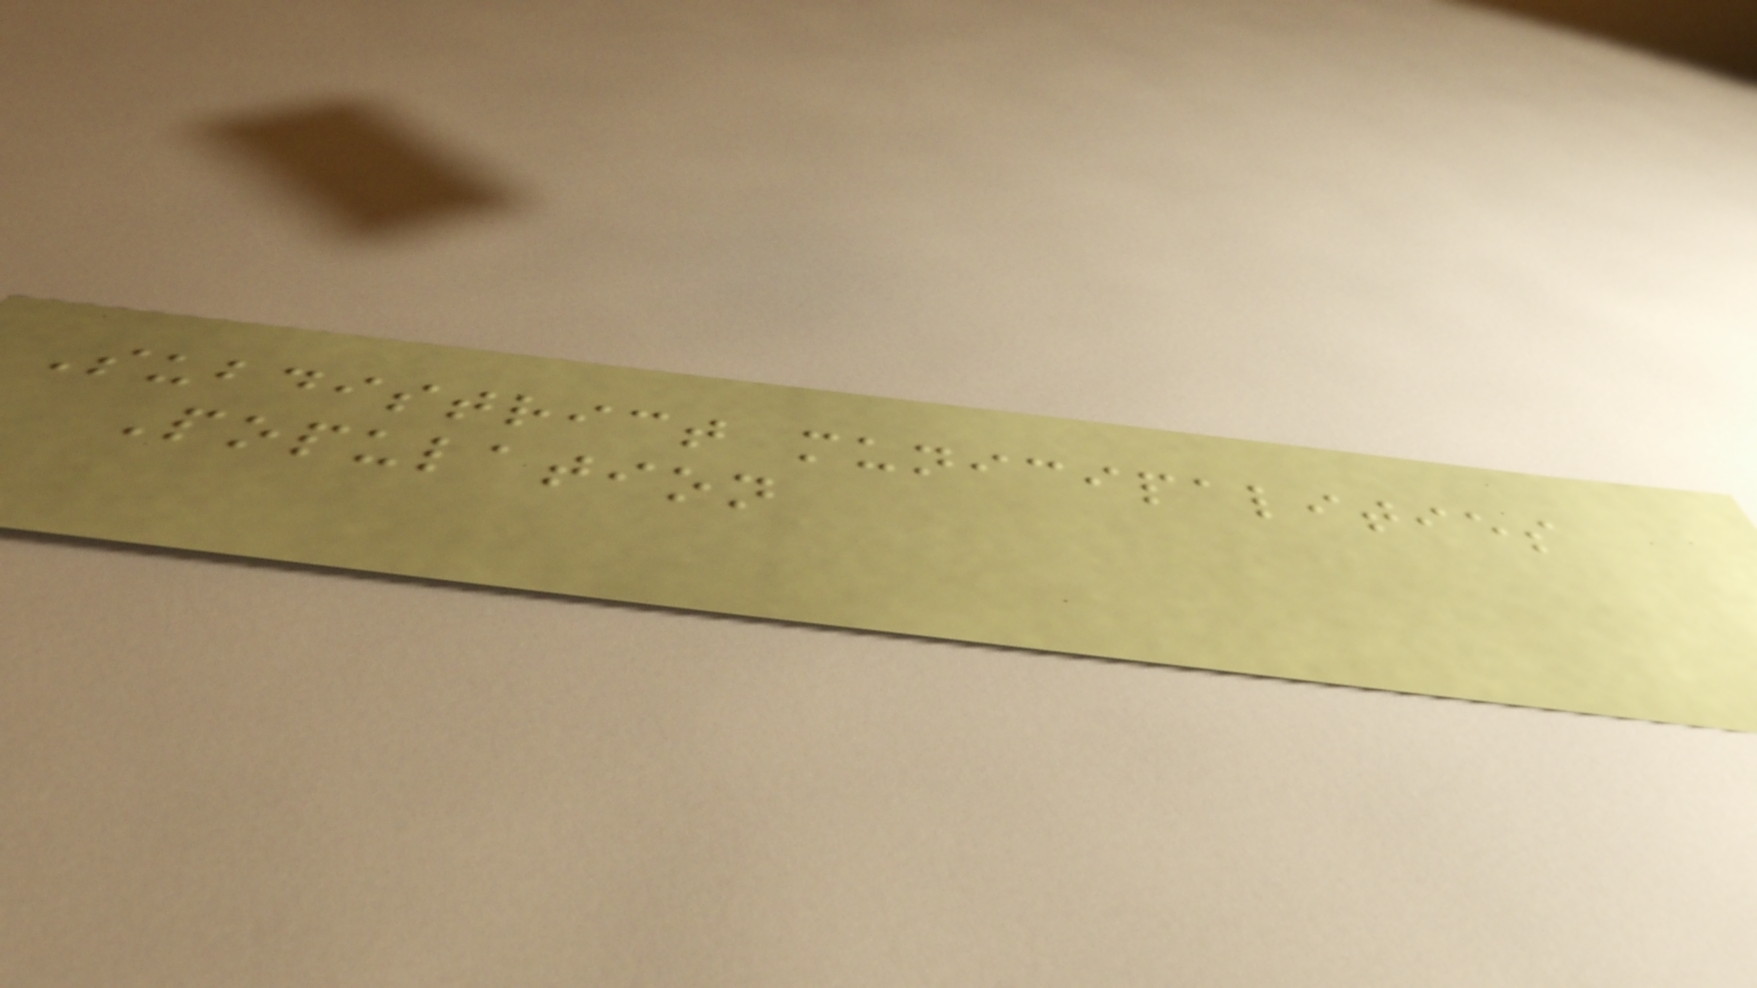Subdistrict municipalities
Population
